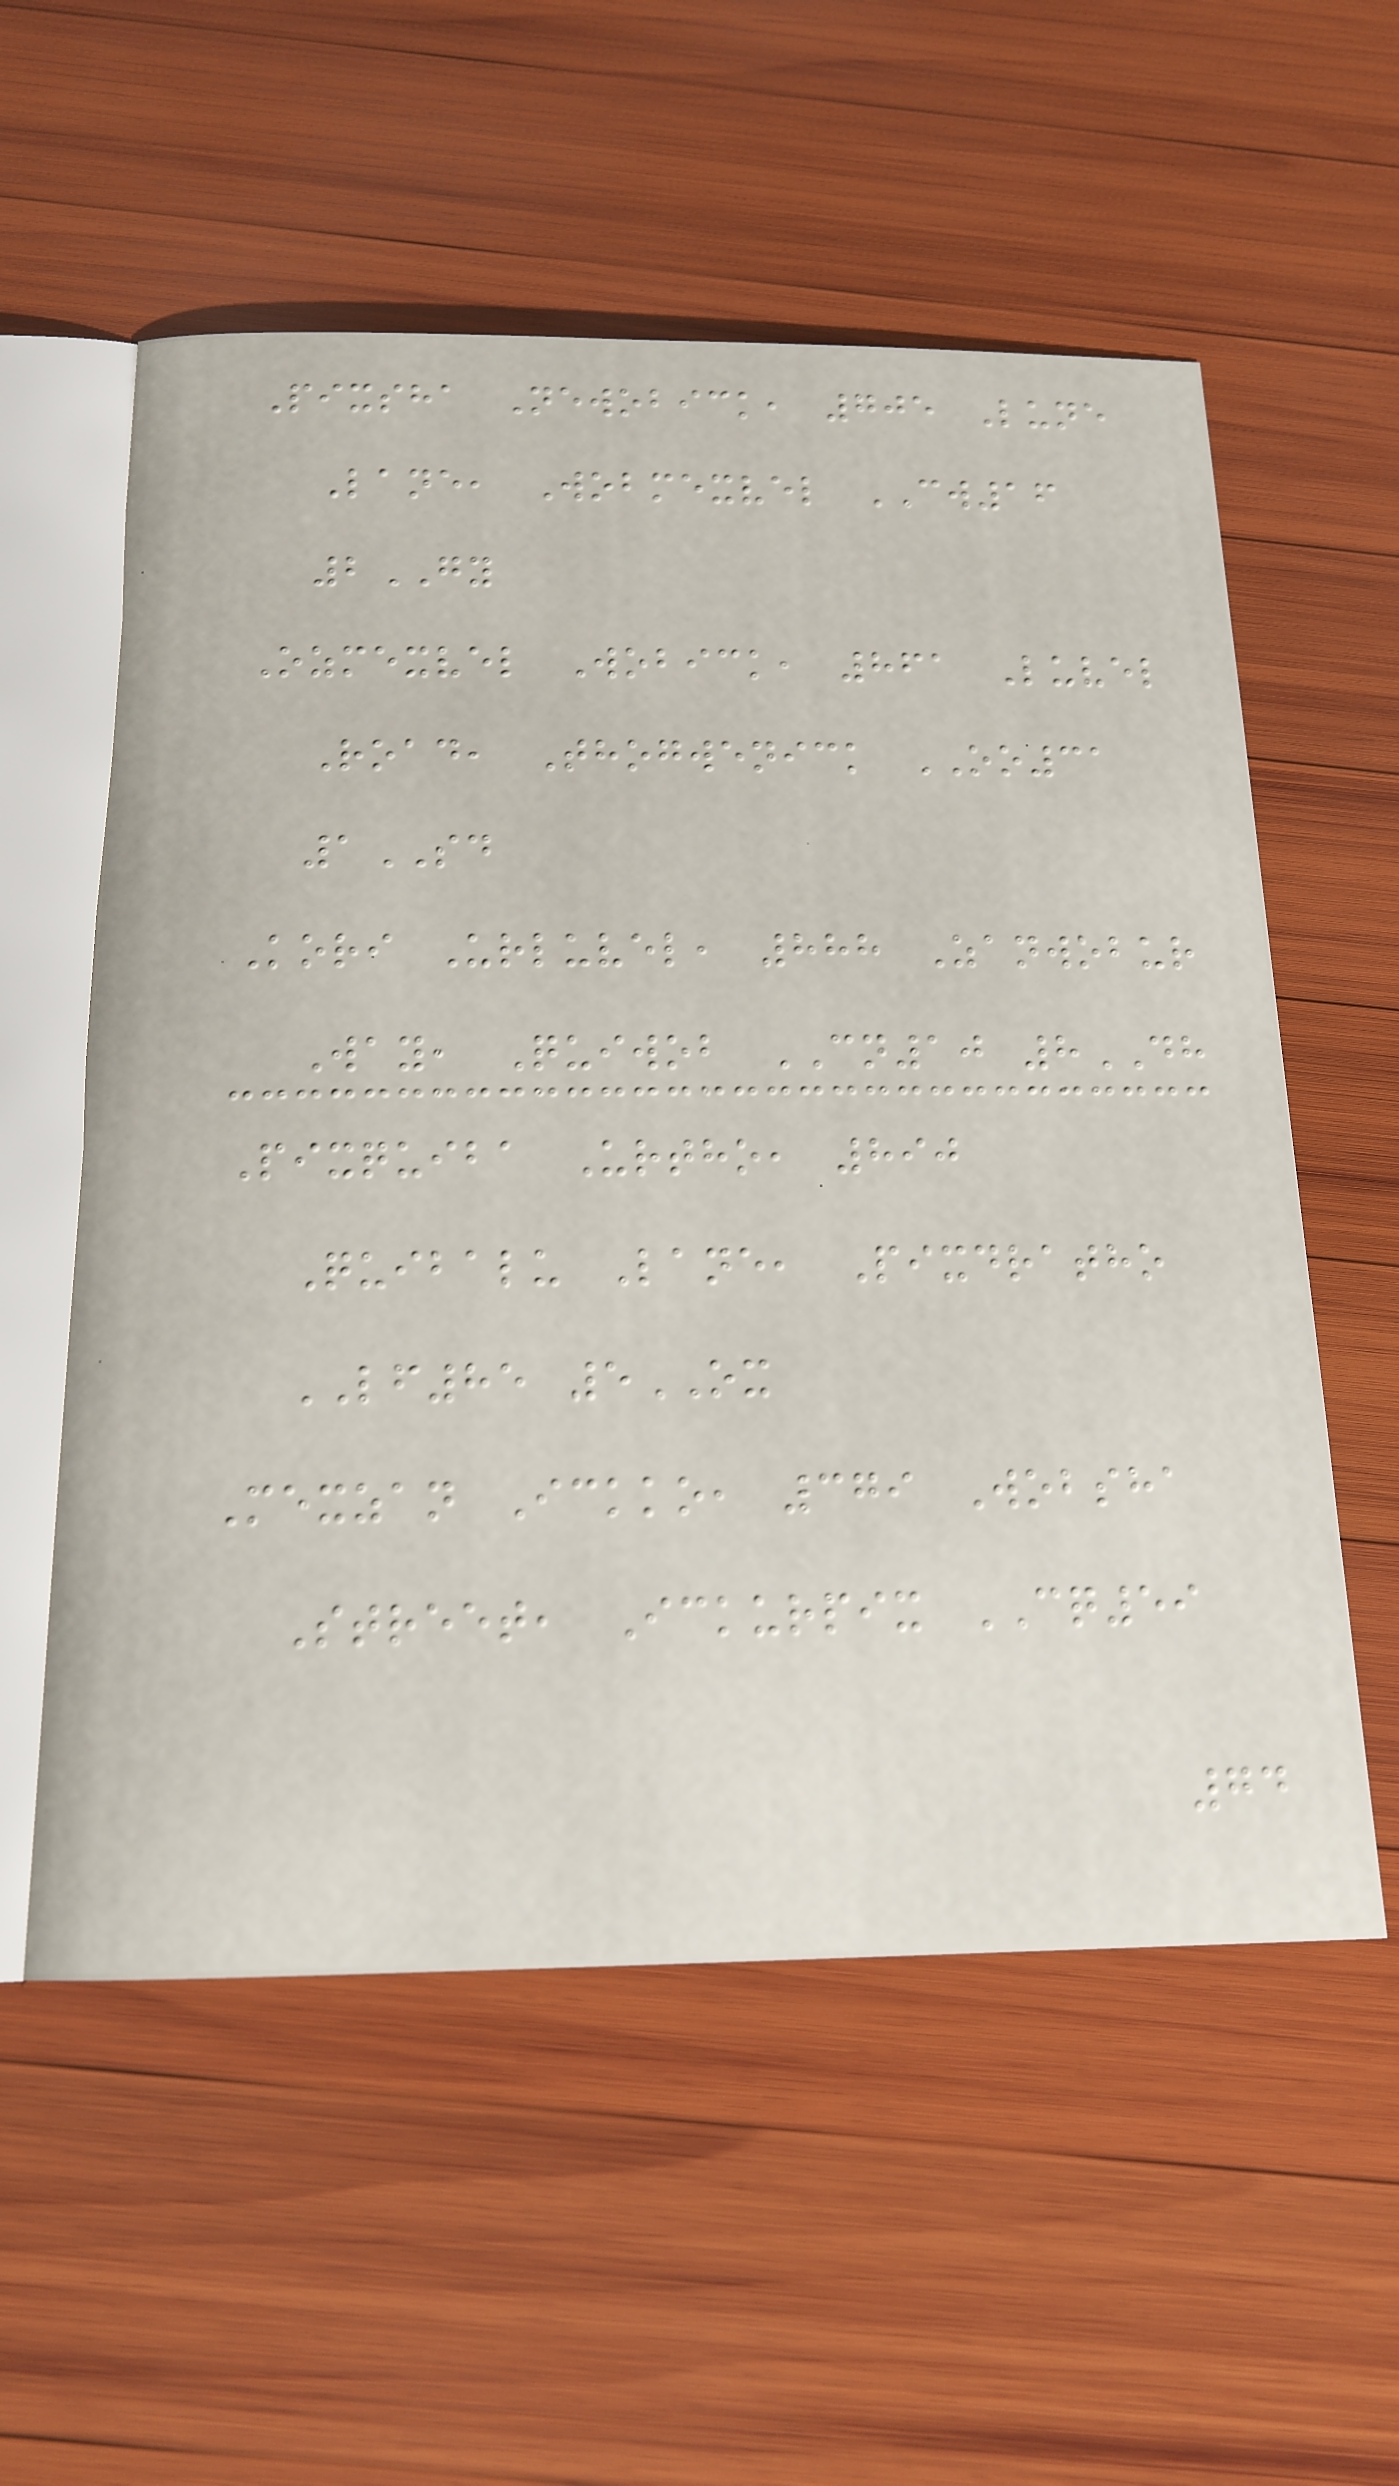Pixsha Newobick, 705 Lune
Lane, Wobmexvel CW16
2GY
Ozmexvel Wobick, 861 Luvel
Road, Thogwenick OO31
1SD
Kori Urluvel, 888 Zanwobur
Way, Quiwob CN10 8DH
Pixquiba Urtho, 890
Quibalu Lane, Pixdratho
LF85 5OX
Mexzan Ickko, 379 Wobsha
Street, Ickurpix CQ59
74
